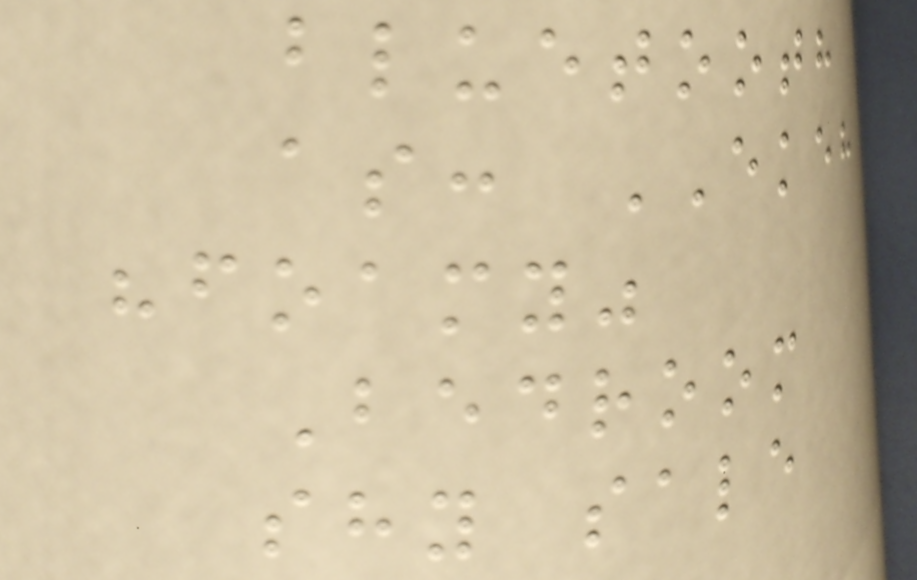bluetooth
as: EKEH
"foamy"
Bedroom
shy sale
